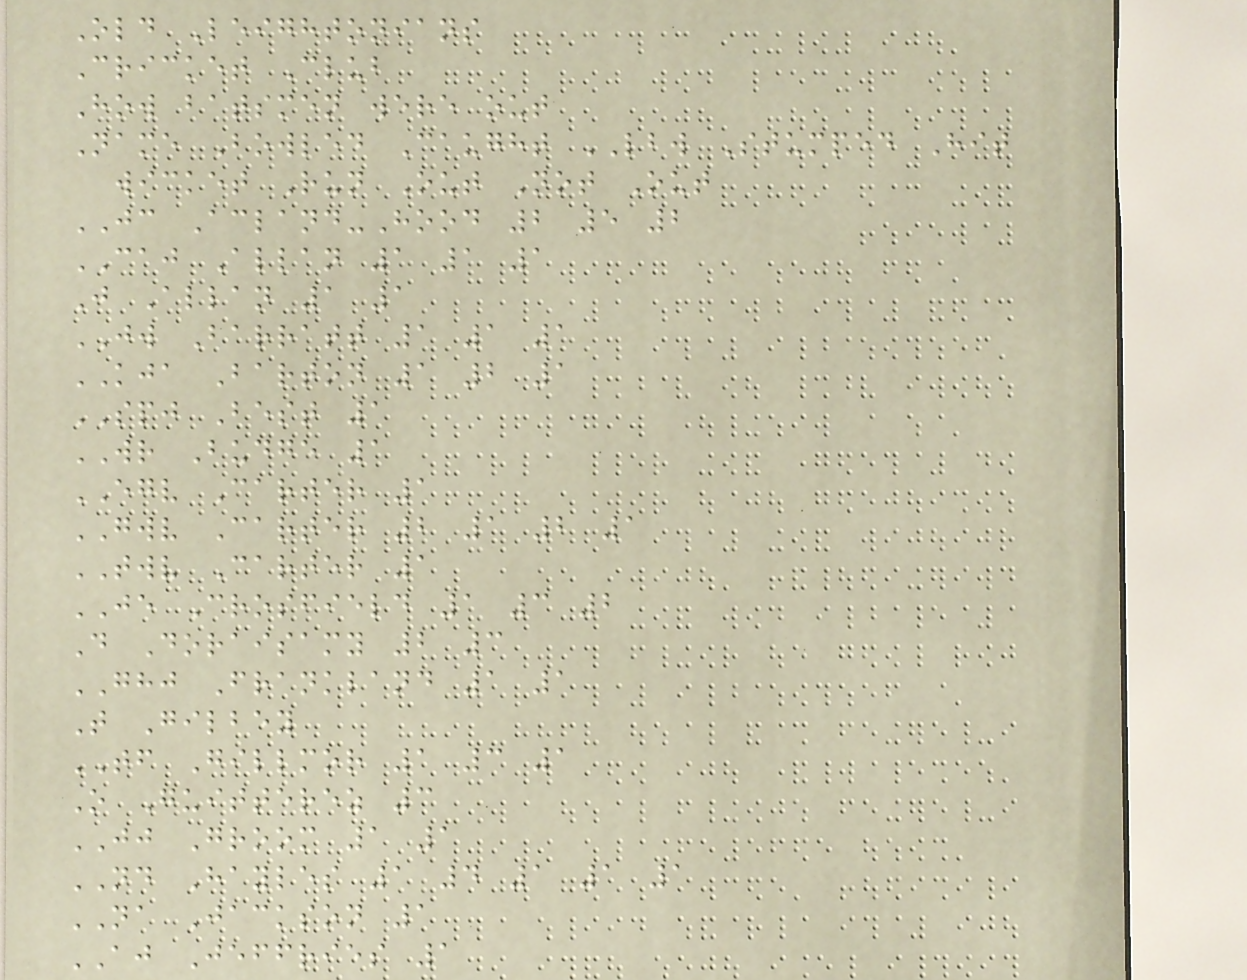Old Leightonians
Cricket Club
How batsmen were out
Name Bowled Caught LBW Stumped Hit
wicket Run Out Not Out
JC Acland-Hood 2 5 2
CAJ Allan 1 1 1
J Allan 1 1
JW Barratt 1 1 1
KJA Barton 1 2 1
SPJ Best 1
WR Budge 1
EGV Carter 1
GWV Carter 2 1 2 1
TWV Carter 1
JE Crosfield 1 3 2
D Doraisamy 2 3
GHJ Frankland 1 1
T Gilbey
TF Gillmor 1 3 1
O Guitterez 3
JJ Groom 1 1
ND Hayles 1 4 1 1 1
NA Jackson 1
AJ Jeffries 1
